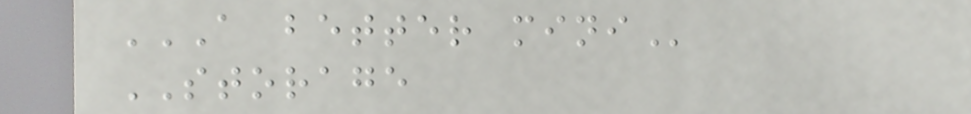A BETTER MINI
STORAGE
